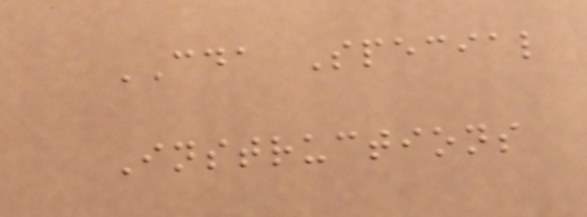CDA Special
Instructions
